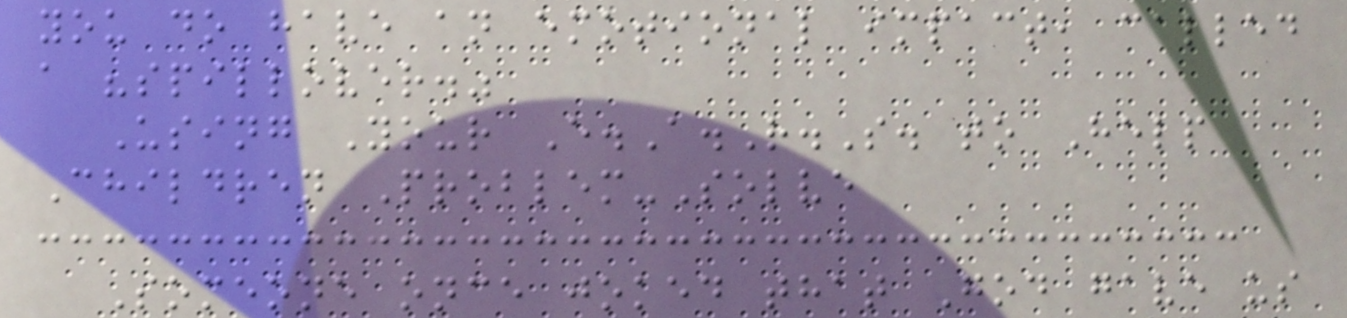you do have an emotional impact, called
a "spillover."
Using Your E.A.R.S. to Help
Children Problem-Solve
Someone once joked that God gave us
